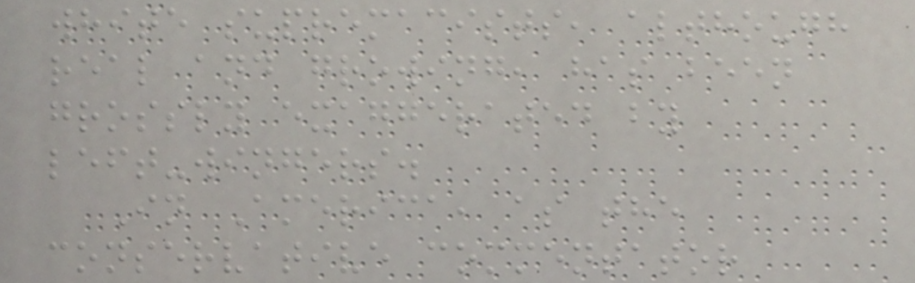white supremacists, although
real and growing, has been
grossly exaggerated by
left-wingers.
In America, as the
conservative commentator
